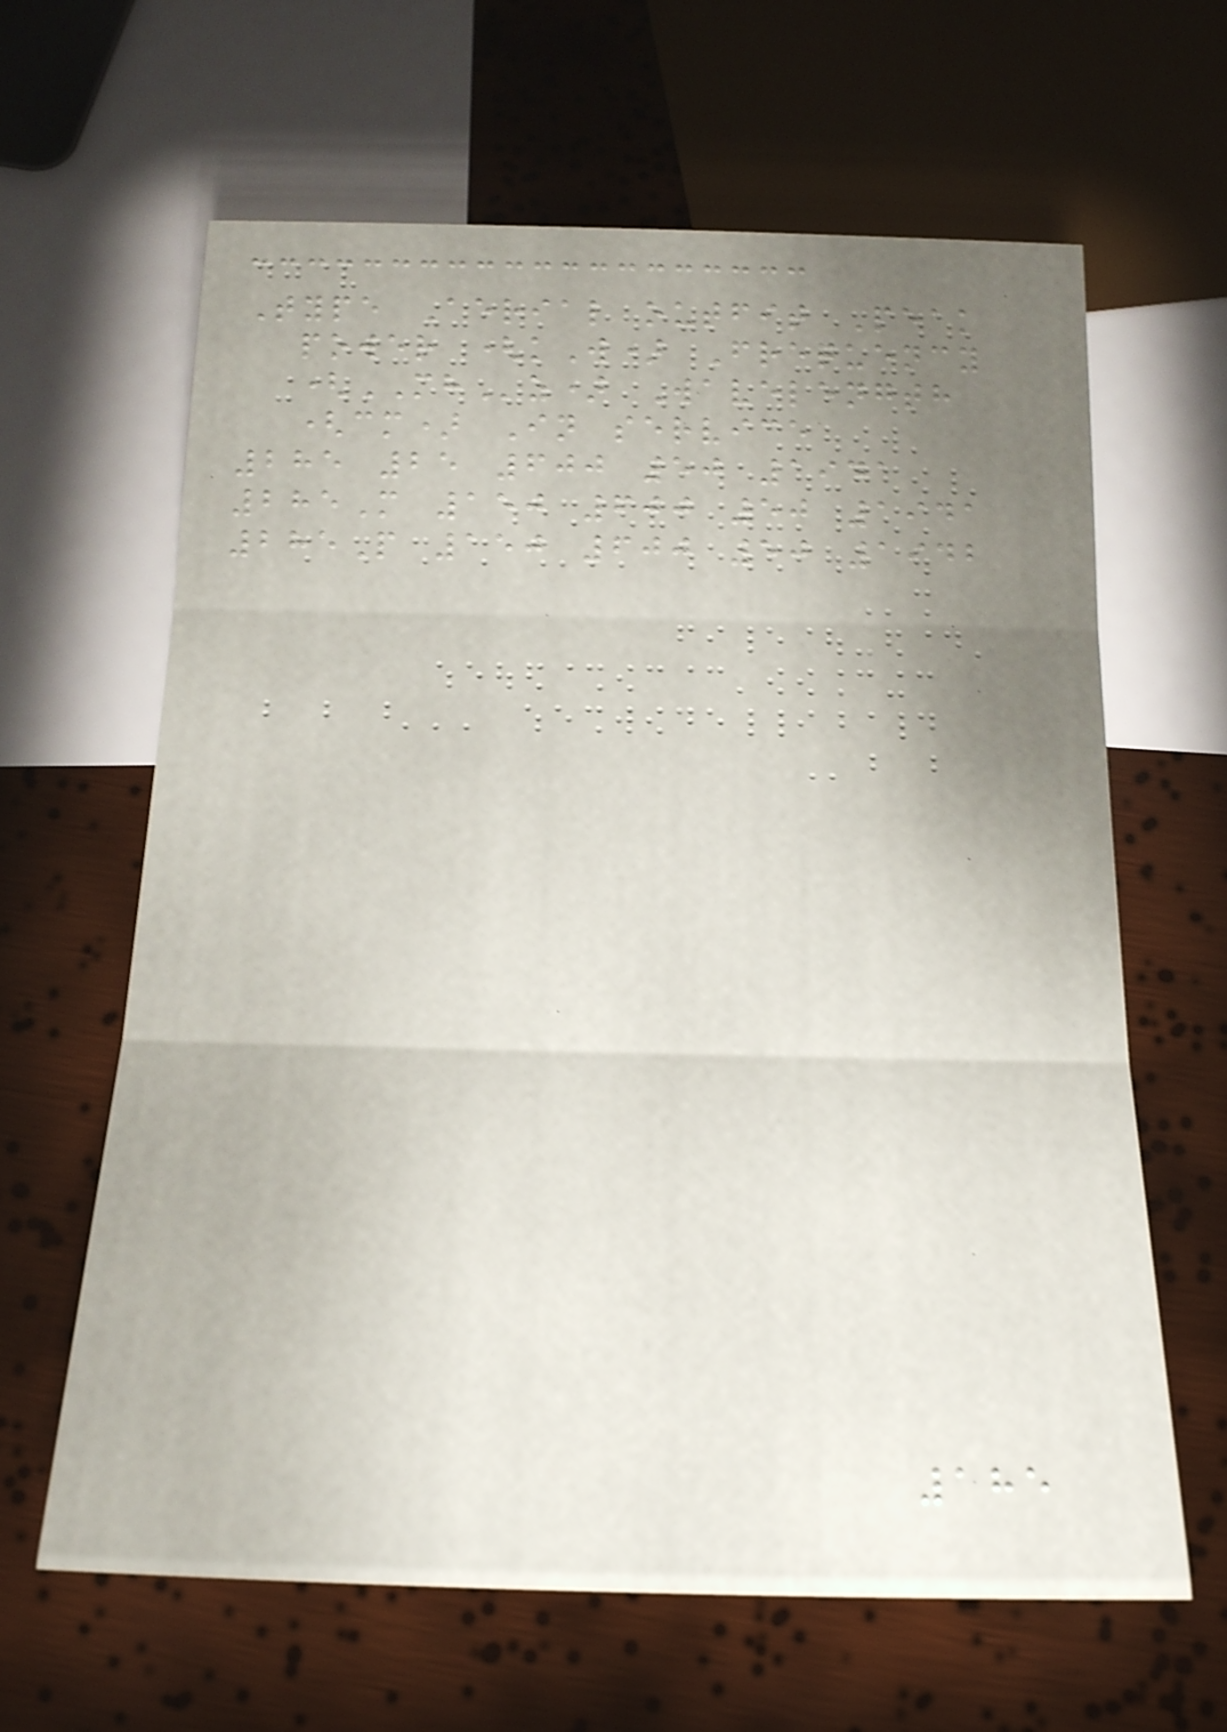Type Aerial outfit Peak
power (kW) Frequency
(MHz) Wavelength
(cm) In service
285 25 600 50 1941
285M 150 600 50 1941
285P 150 600 50 1942
185
